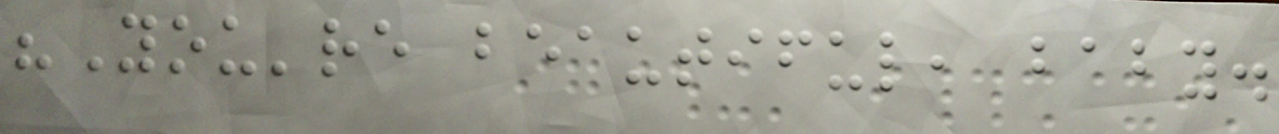"You're beautiful, baby.
